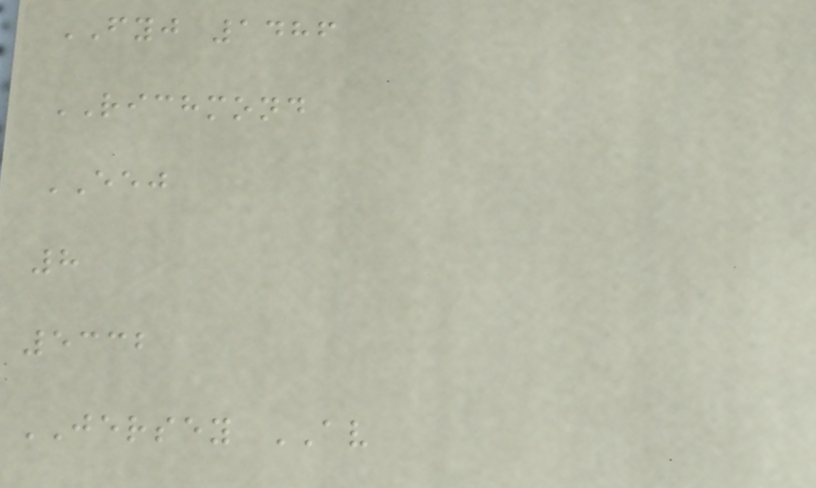FYJ 1486
RICHMOND
EEJ
8
5332
JERSEY AV
